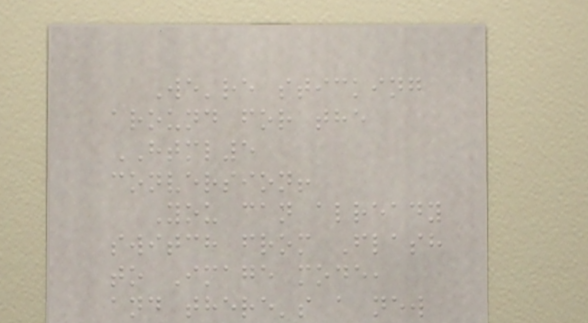We're sticking
around for the
HTML5
conversion!
You can already
switch from Flash
to Image mode,
and there's a new
